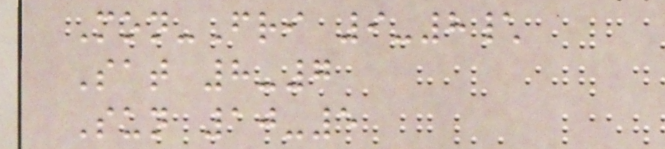Mon-Fri 9-8\
Sat 8-7
Sun 10-5
